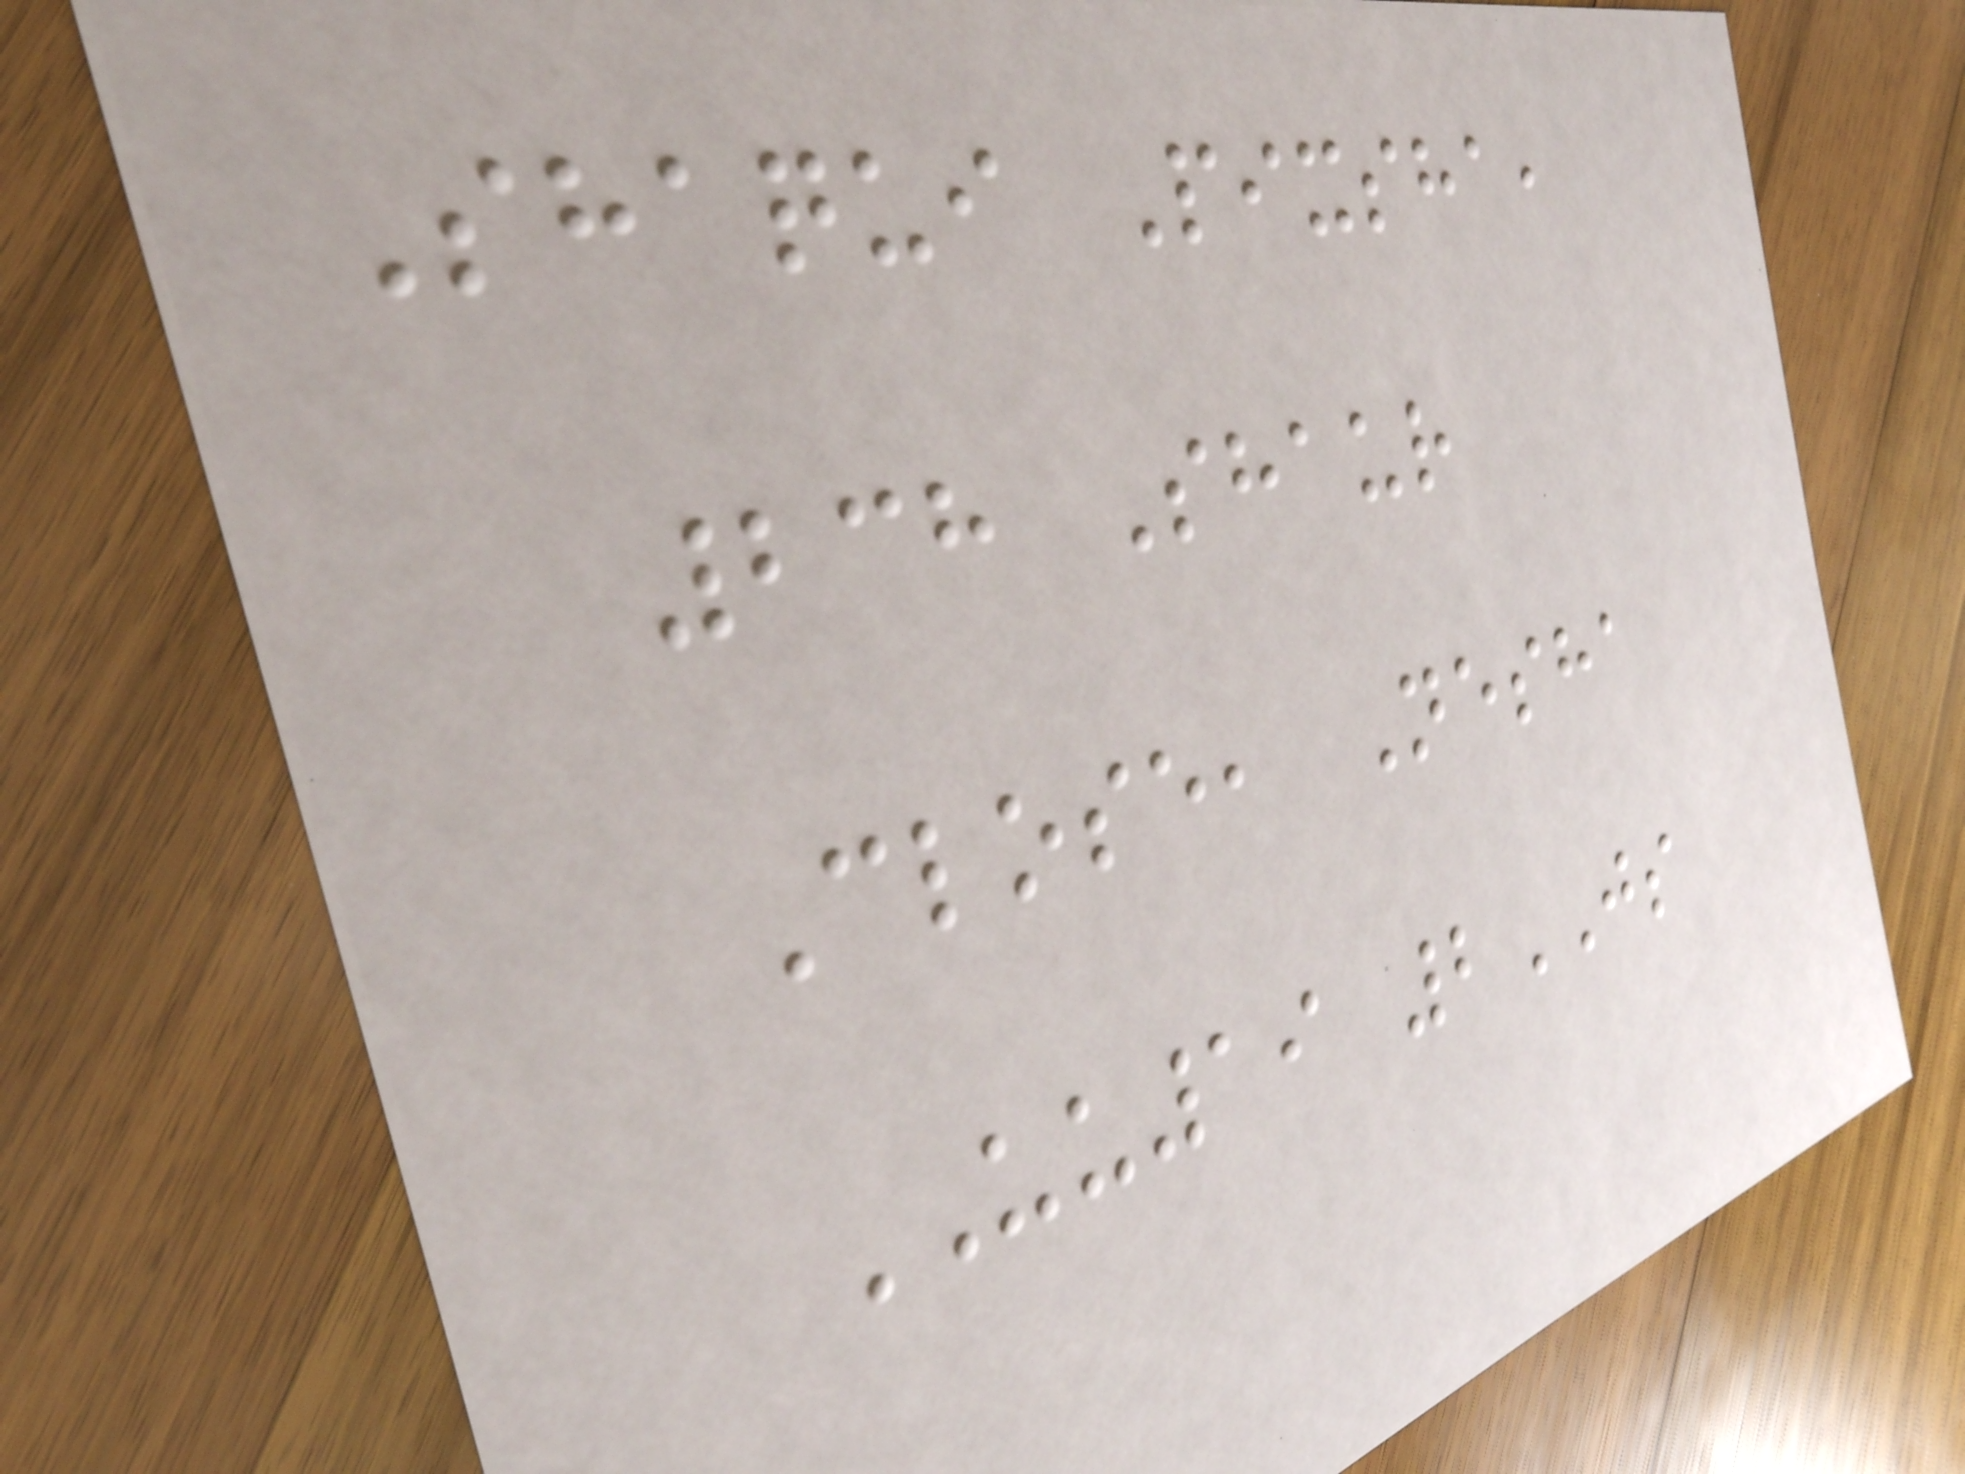Shaqui Pixsha,
238 Shaur
Close, Nesha
UU19 2JS
